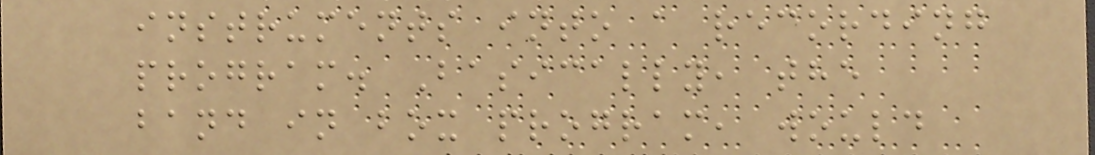instruments into a recording
program. Basically, the
band in box program, would
